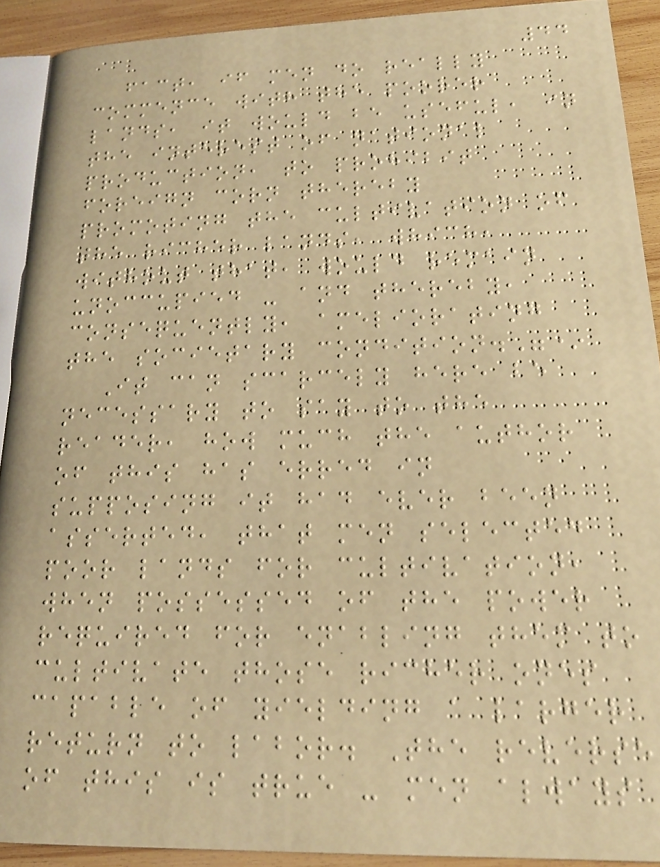44
fact, if men do really
commence with the poorer
lands, it would be useful, in
the interest of national
production, to prohibit
foreign corn thereby
promoting the cultivation of
the richer lands, which,
without that, would remain
unoccupied - and thereby,
consequently, ameliorating
the societary condition."*
It can scarcely here be
necessary to say to the
reader, how much the author
of this has erred in
supposing it had ever been
asserted, that men selected
poor lands for cultivation,
when possessed of the power
required for enabling them to
cultivate those richer ones
capable of yielding a larger
return to labor. The reverse
of this is true - men always
